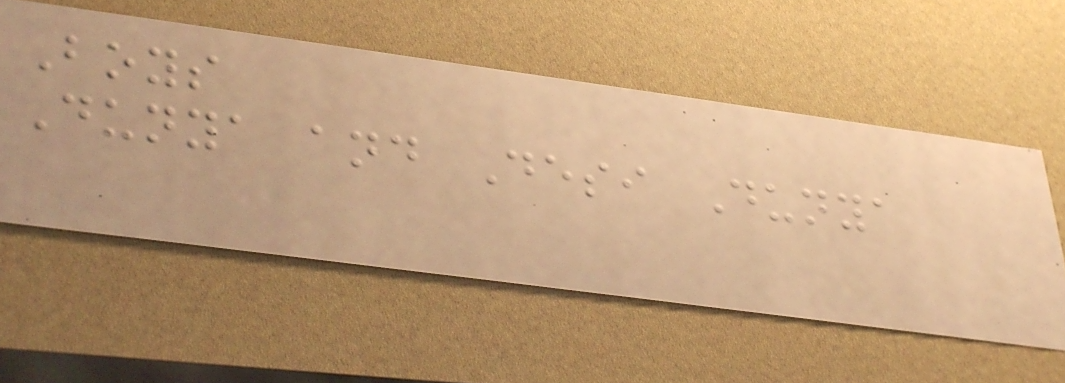Boys
Dunya and Desi Dunya
